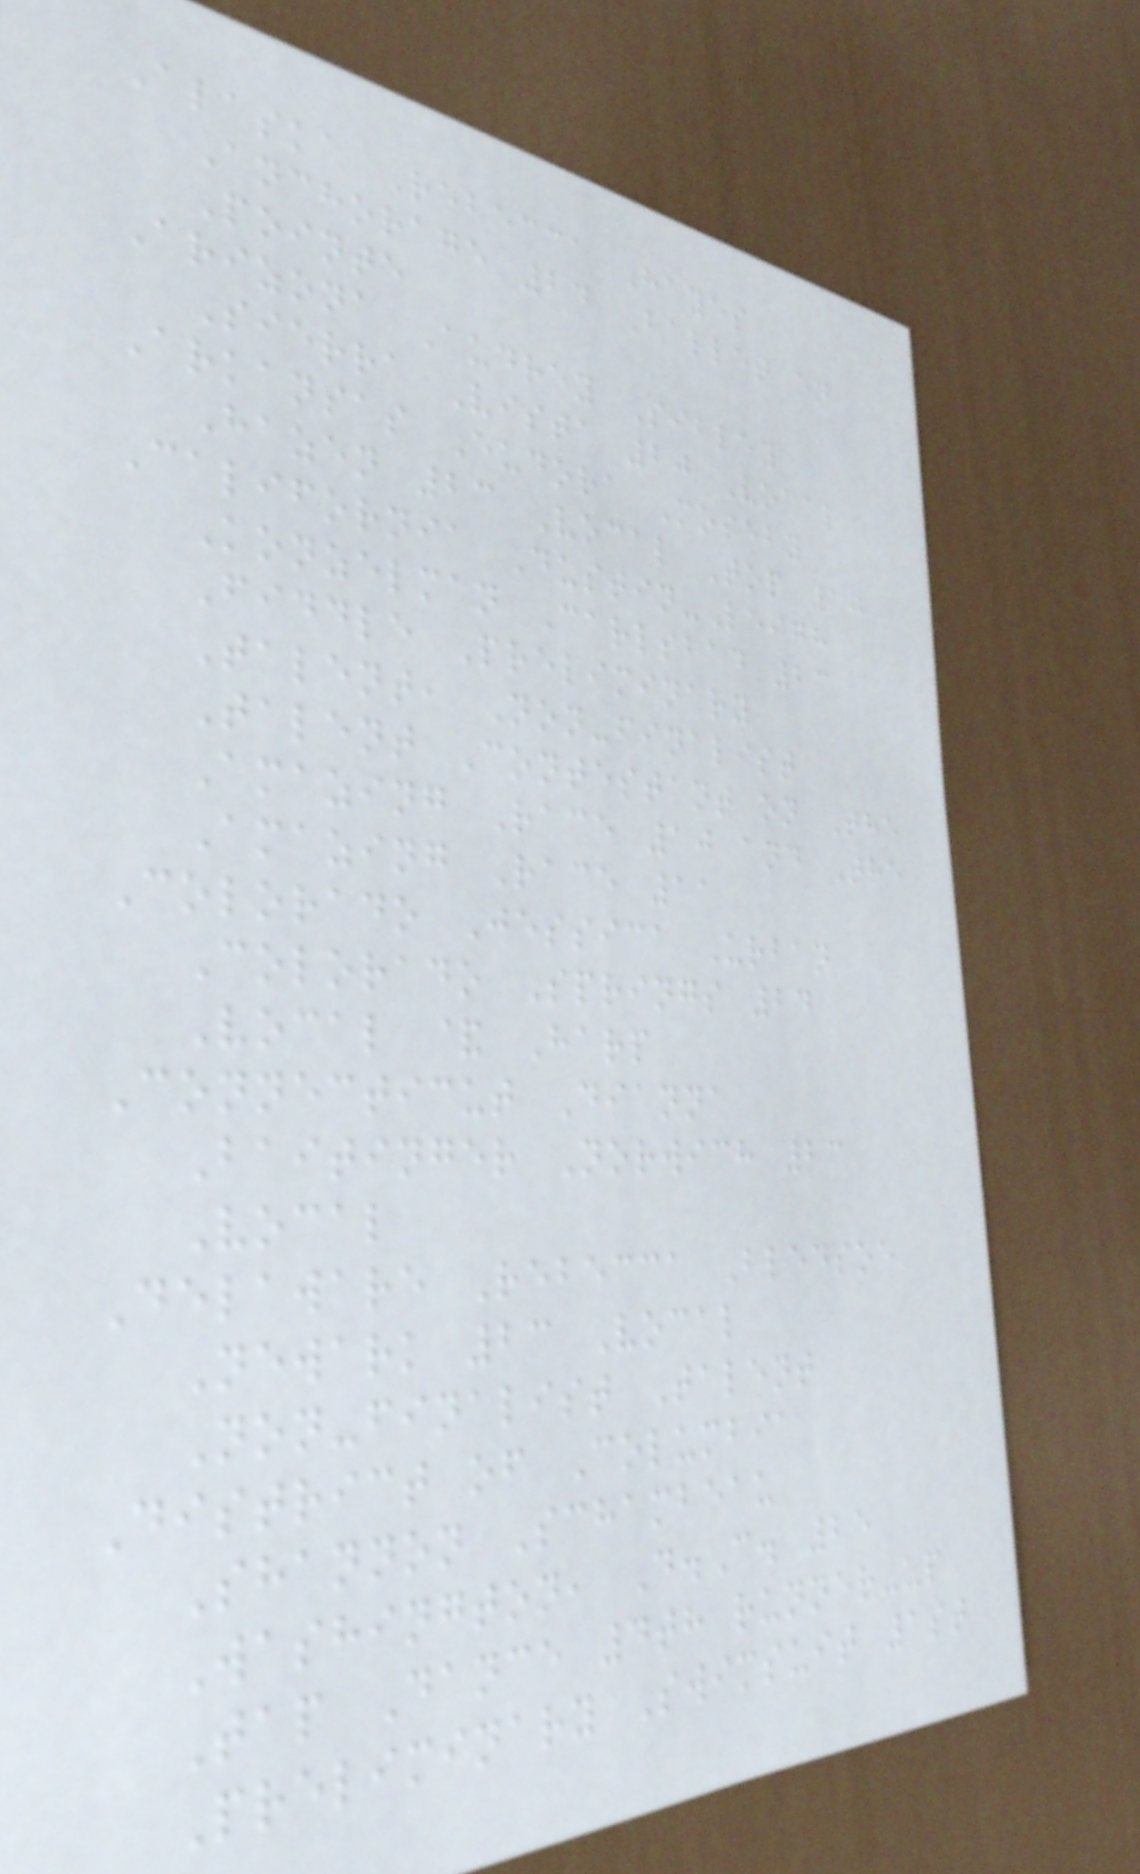Alaska Rebecca Hayes
Anchorage 24 Ballet en
Pointe
Arizona Audrey Sibley
Sierra Vista 20 Vocal
Arkansas Eudora Moseby
Hazen 23 Vocal Top 10
California Dustin-Leigh
Konzelman Carlsbad 23
Fiddle Preliminary
Talent, Non-finalist
Talent Contestant on The
Amazing Race 10 and The
Amazing Race 11
Colorado Jessica Urban
Colorado Springs 24
Vocal & Harp
Connecticut Dianna
Baitinger Norwich 23
Vocal
Delaware Rebecca Bledsoe
Newark 23 Vocal
Non-finalist Talent
District of Columbia
Shannon Schambeau
Washington, D.C. 25
Tap Dance 4th runner-up
Preliminary Swimsuit 1st
